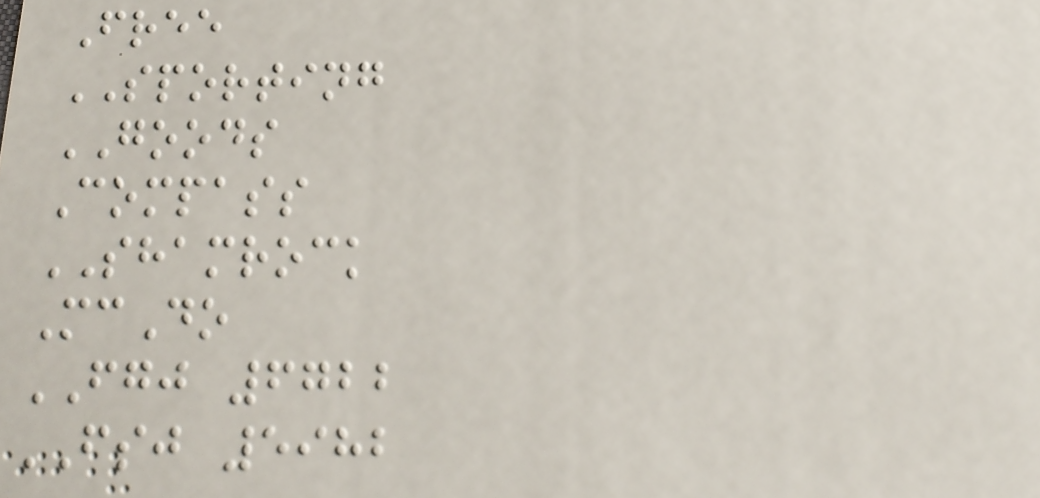Free
SPORTING
GOODS
Compass
SHAMROCK
McDo
FGJ 6722
FSJ 5982
